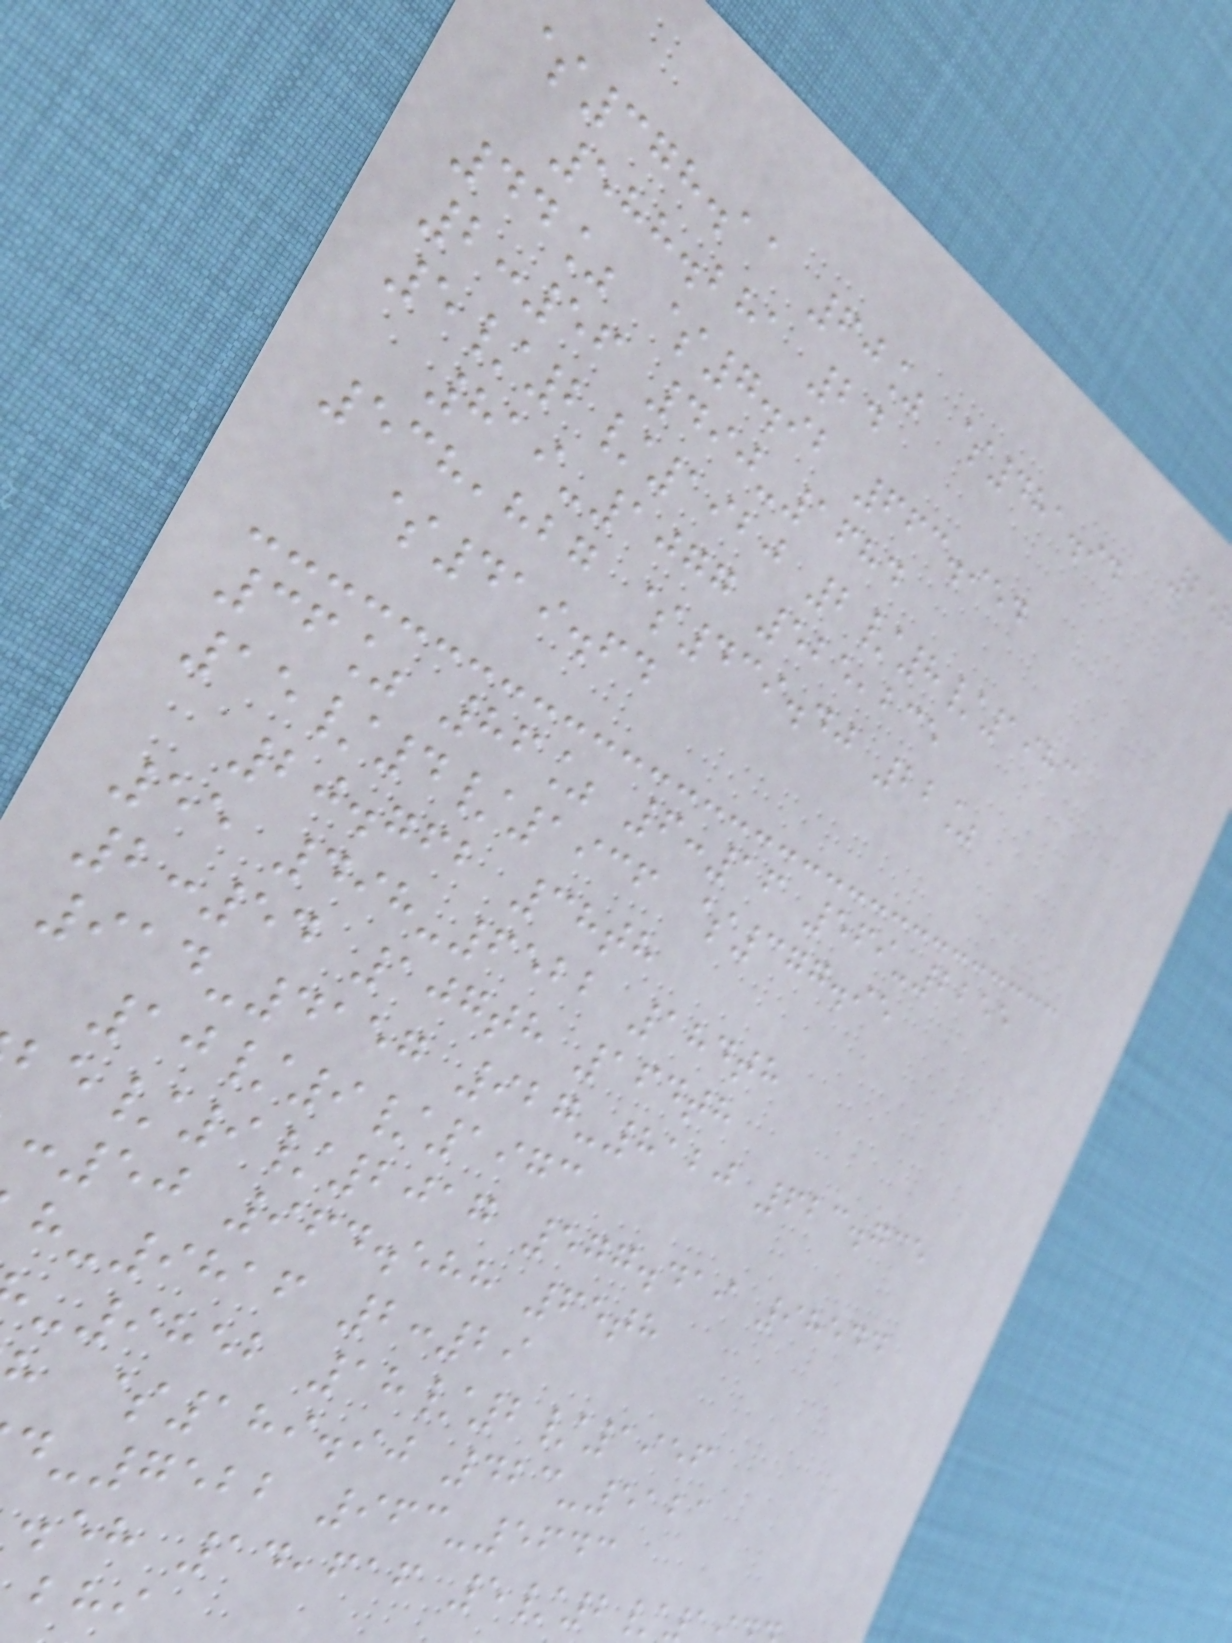$378.11 60% $481.94
588.281 24
44% $7.92 663.954
2:56 490-1684
5/2/1920 2/8/1983
819-1077 525,235
538,827 $439.40 22%
$419.64
36% 86% 6:16 569-2255
15/4/1936 $377.95
20.762 38th
55 498-6522 184th
2:54 107th 164th
914-4157 927-8120 623.735
10/9/1973
/9/2017 577.419 98544
:50 964.588 65th
-9816 2:29
-9852 18/2/1956
$189.90 423-5121
-7522 963-5643
.eh 14,616 5/2/
